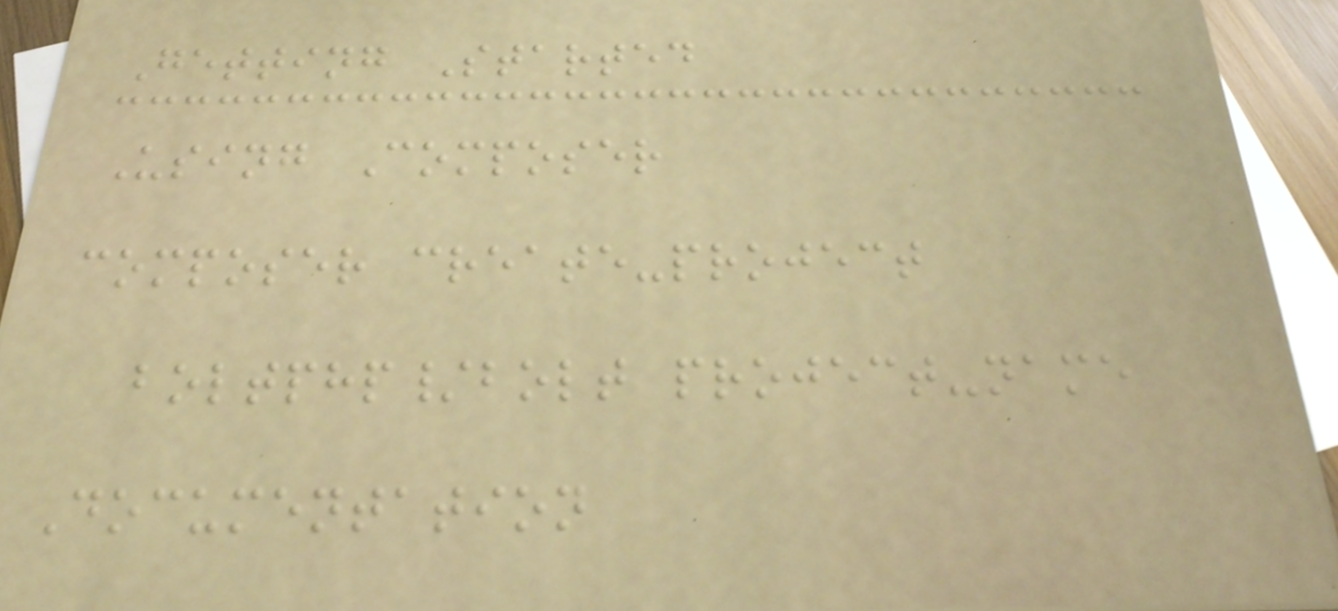Getting Started
Using Composer
composer create-project
boltphp/bolt project-name
Documentation
